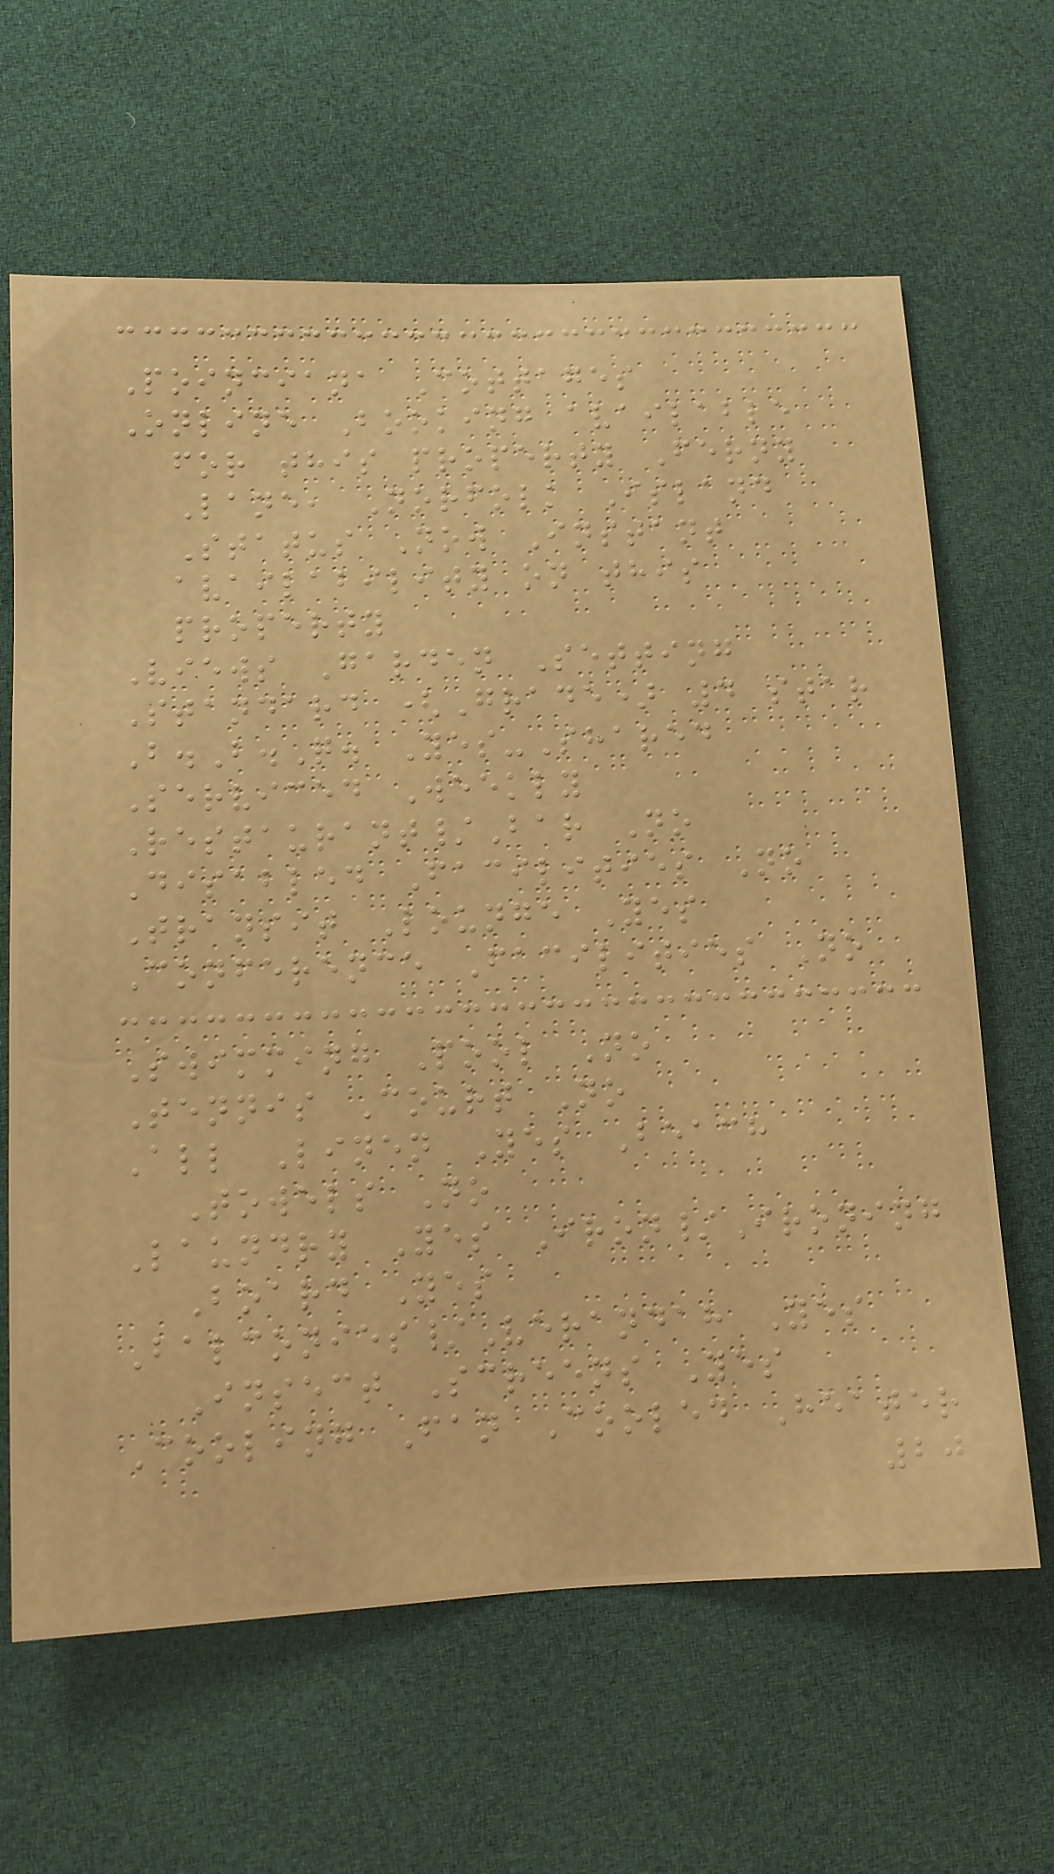Poinciana Cottages
Online Booking available
for this property Ferny
Lane, Norfolk Island
Status Now Instant
availability on this
property
Views Garden Setting
Standard (Grade) 4 star
B.B.Q. Yes-Shared
Serviced Weekly
Restaurant/Bar No
Disabled Facilities No
Transit Lounge Yes
Conference Facilities No
Swimming Pool No
Tennis Court No
All Linen Yes Beach
Towels No
Laundry Yes Iron/Ironing
Board Yes
Balconies/Verandah Yes
Insect Screens Yes
Cooling Fan Cooled Heater
20
